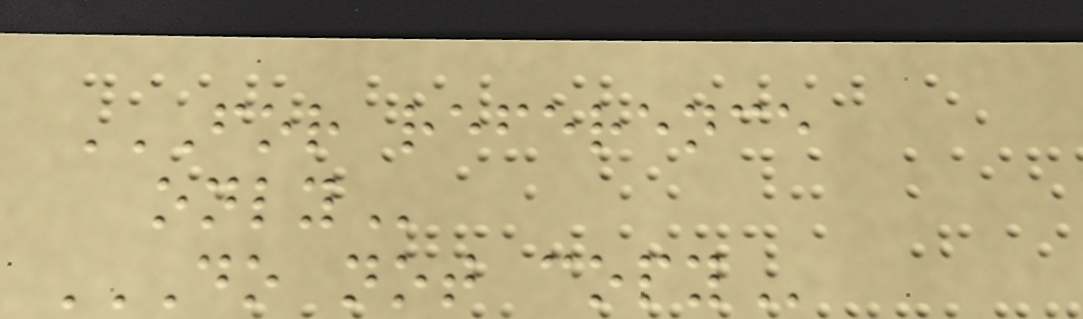FOR REFERENCE
ONLY
DO NOT COPY
